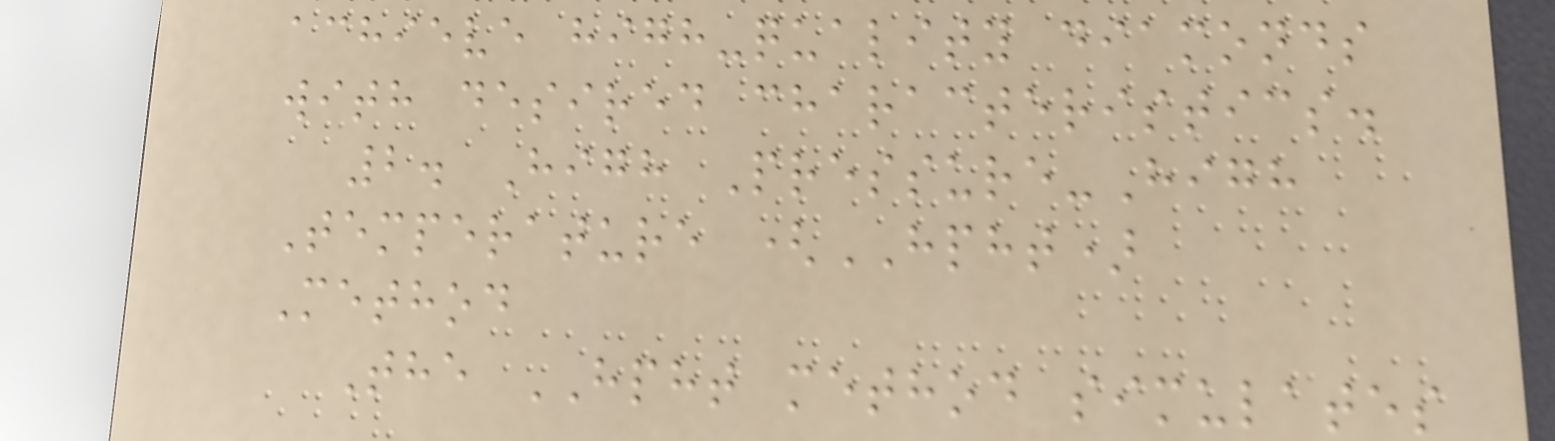achieve high-quality diamonds
with desired characteristics.
2. High Pressure-High
Temperature (HPHT)
Method
The HPHT method simulates
